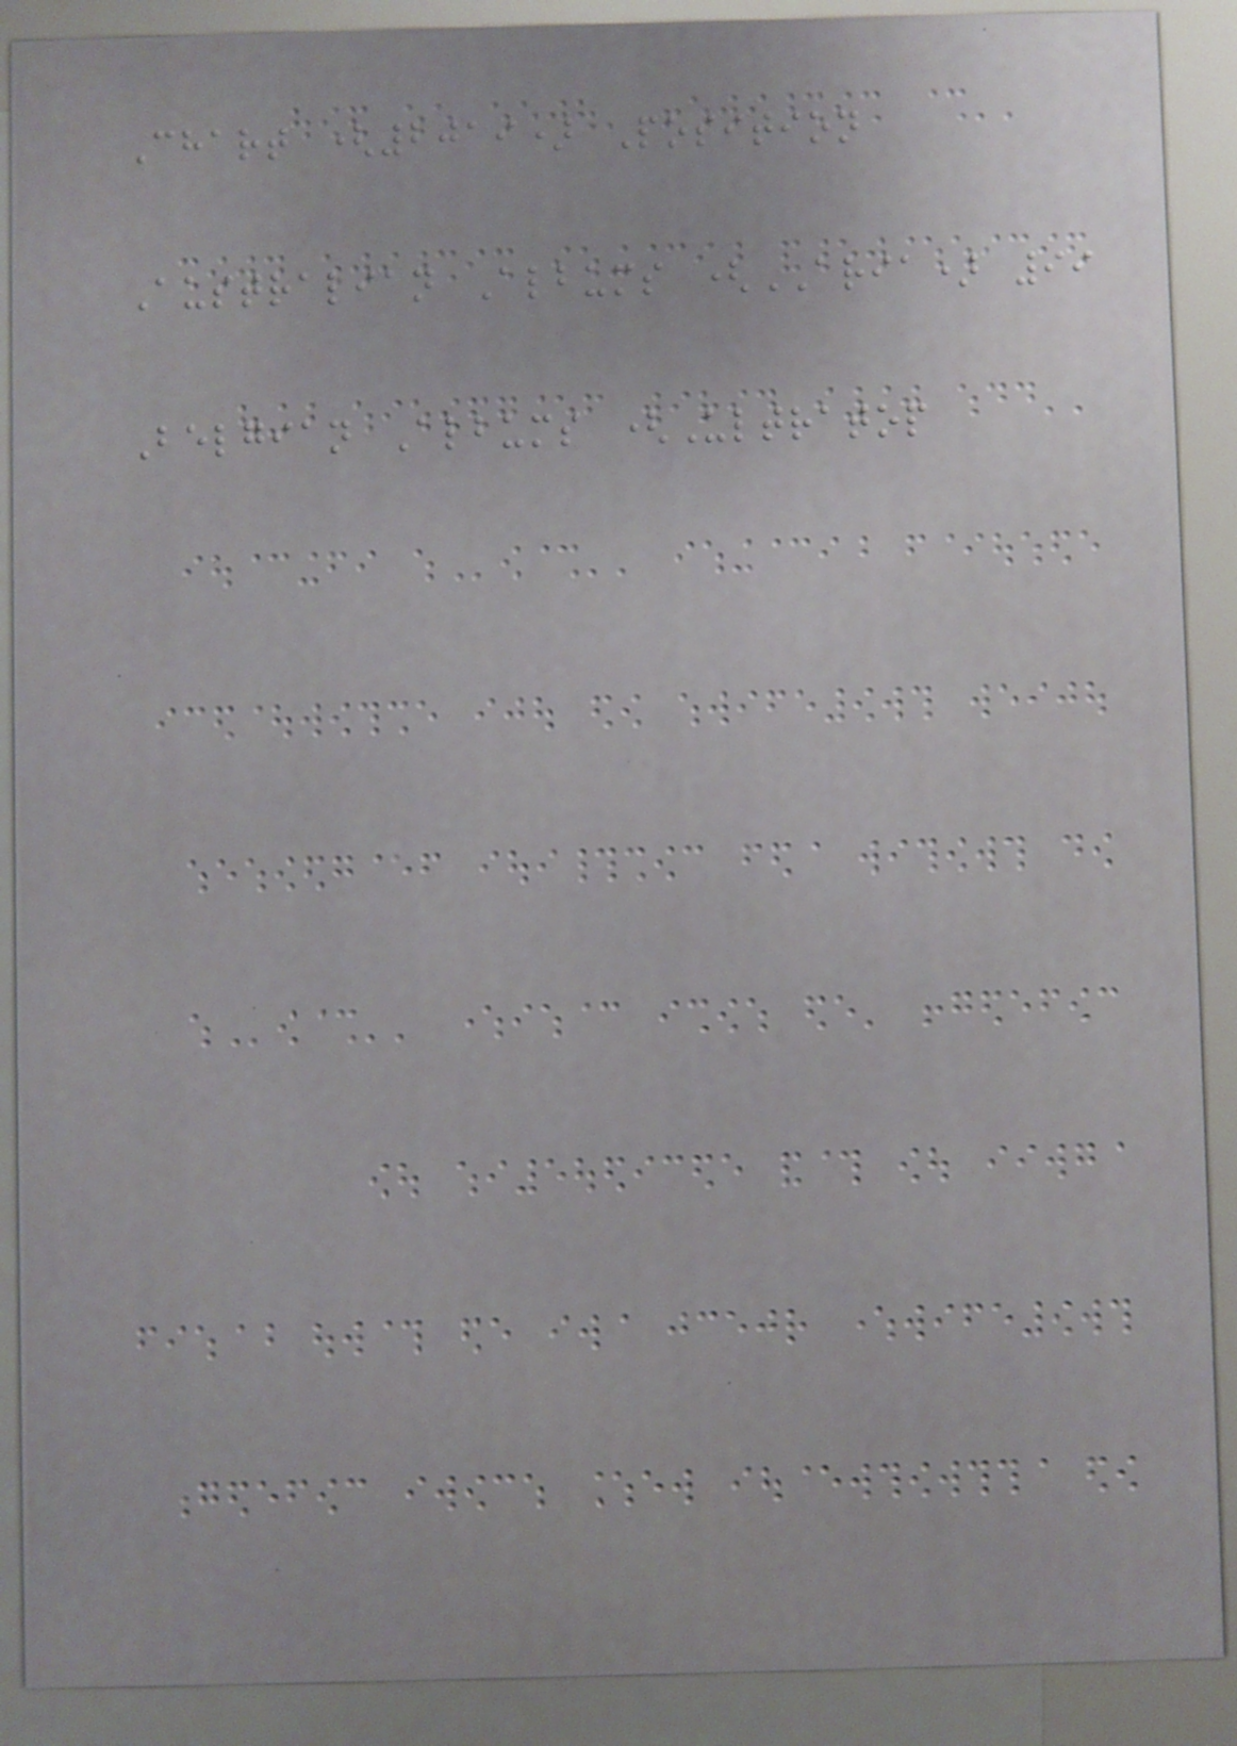Chart (2019) Position
Australian Albums (ARIA) 99
Belgian Albums (Ultratop
